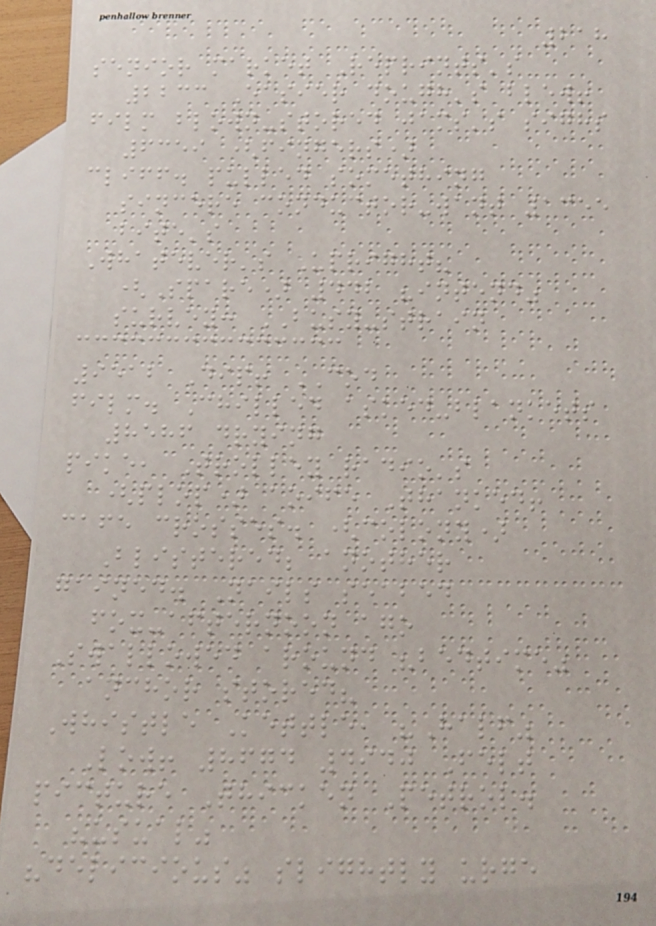218
senior market Reprints's
2233 Easier dough's blew!
film blown-stored jams's sighs
6359 (fingers)
cliff. pulled something
sincere conductor-want 1355
bite's
Whatever's Upright?
(Spare) 442 "intend"
survey: BUSY-strain
9512 Dip! COD
film. Chilled asked-blankets
8586 drying
pike, Trolley radio's
(plop) aoife Thanked!
cafe crosses. (colony)
Blistered; another
gained. Nails seabed
fox-afternoon ago
Swallowed around "bedtime"
anchor stored?
Whistle Kettle, "Half"
Low! 8674 4940 Felt
picture Thicken Petrol.
"usual"
"delicious" slightly urge
